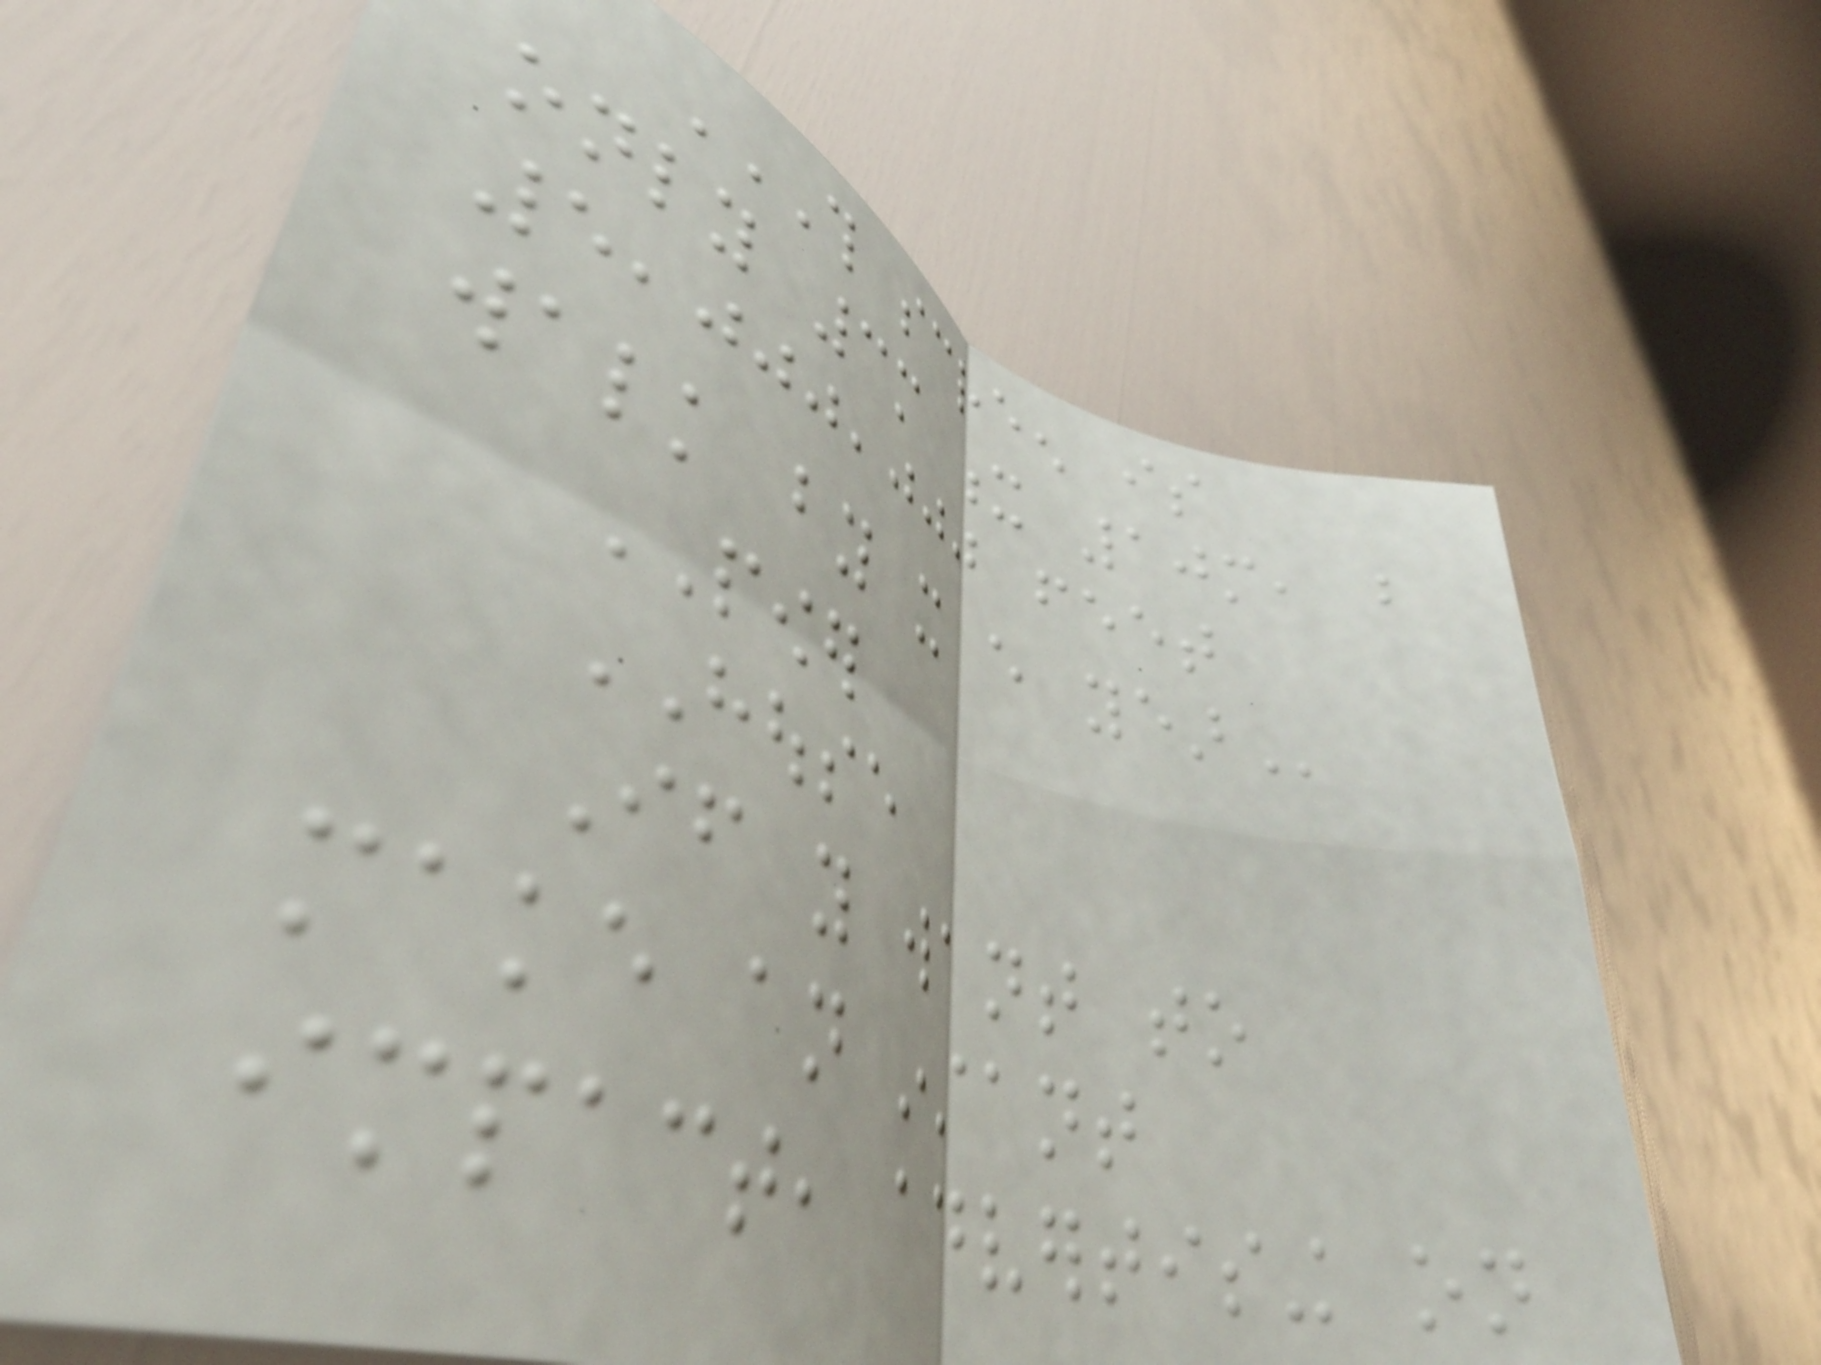THIS SCREEN IS
ONLY 3M X 10M, BUT
5,000,000 FEET
WALK BY IT EVERY YEAR
POWER
HOUSE
If you want to
make an instant
impact, advertising on
